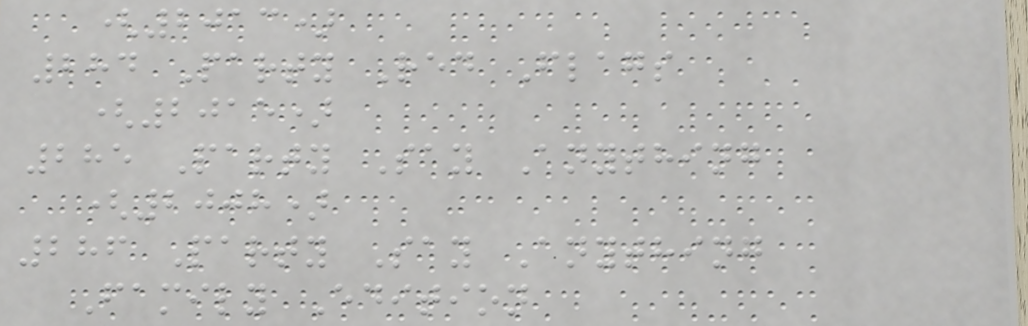(2013)
284 Party Red Flags
(2015)
285 Party Say Anything
(2008)
286 Party Say Anything
Family Edition
